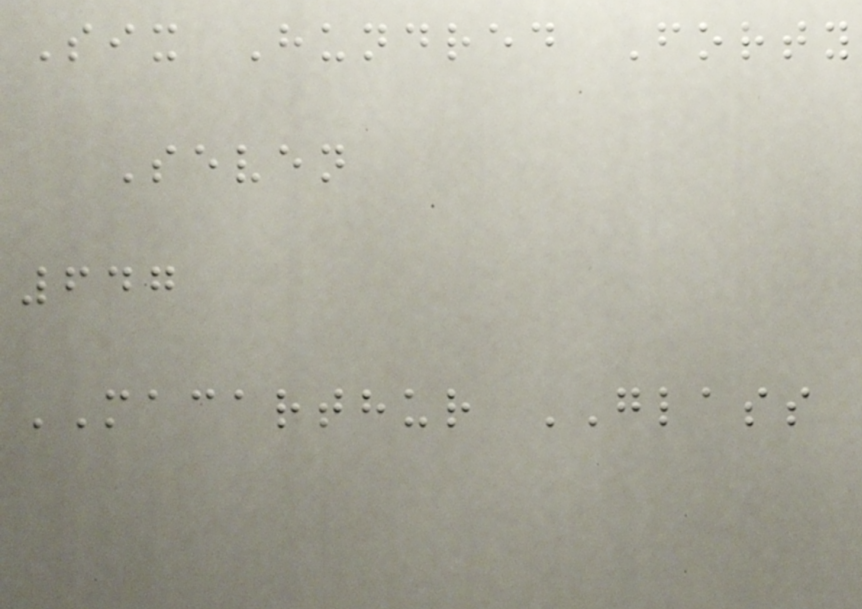Six Hundred Forty
Seven
647
MACARTHUR GLASS
